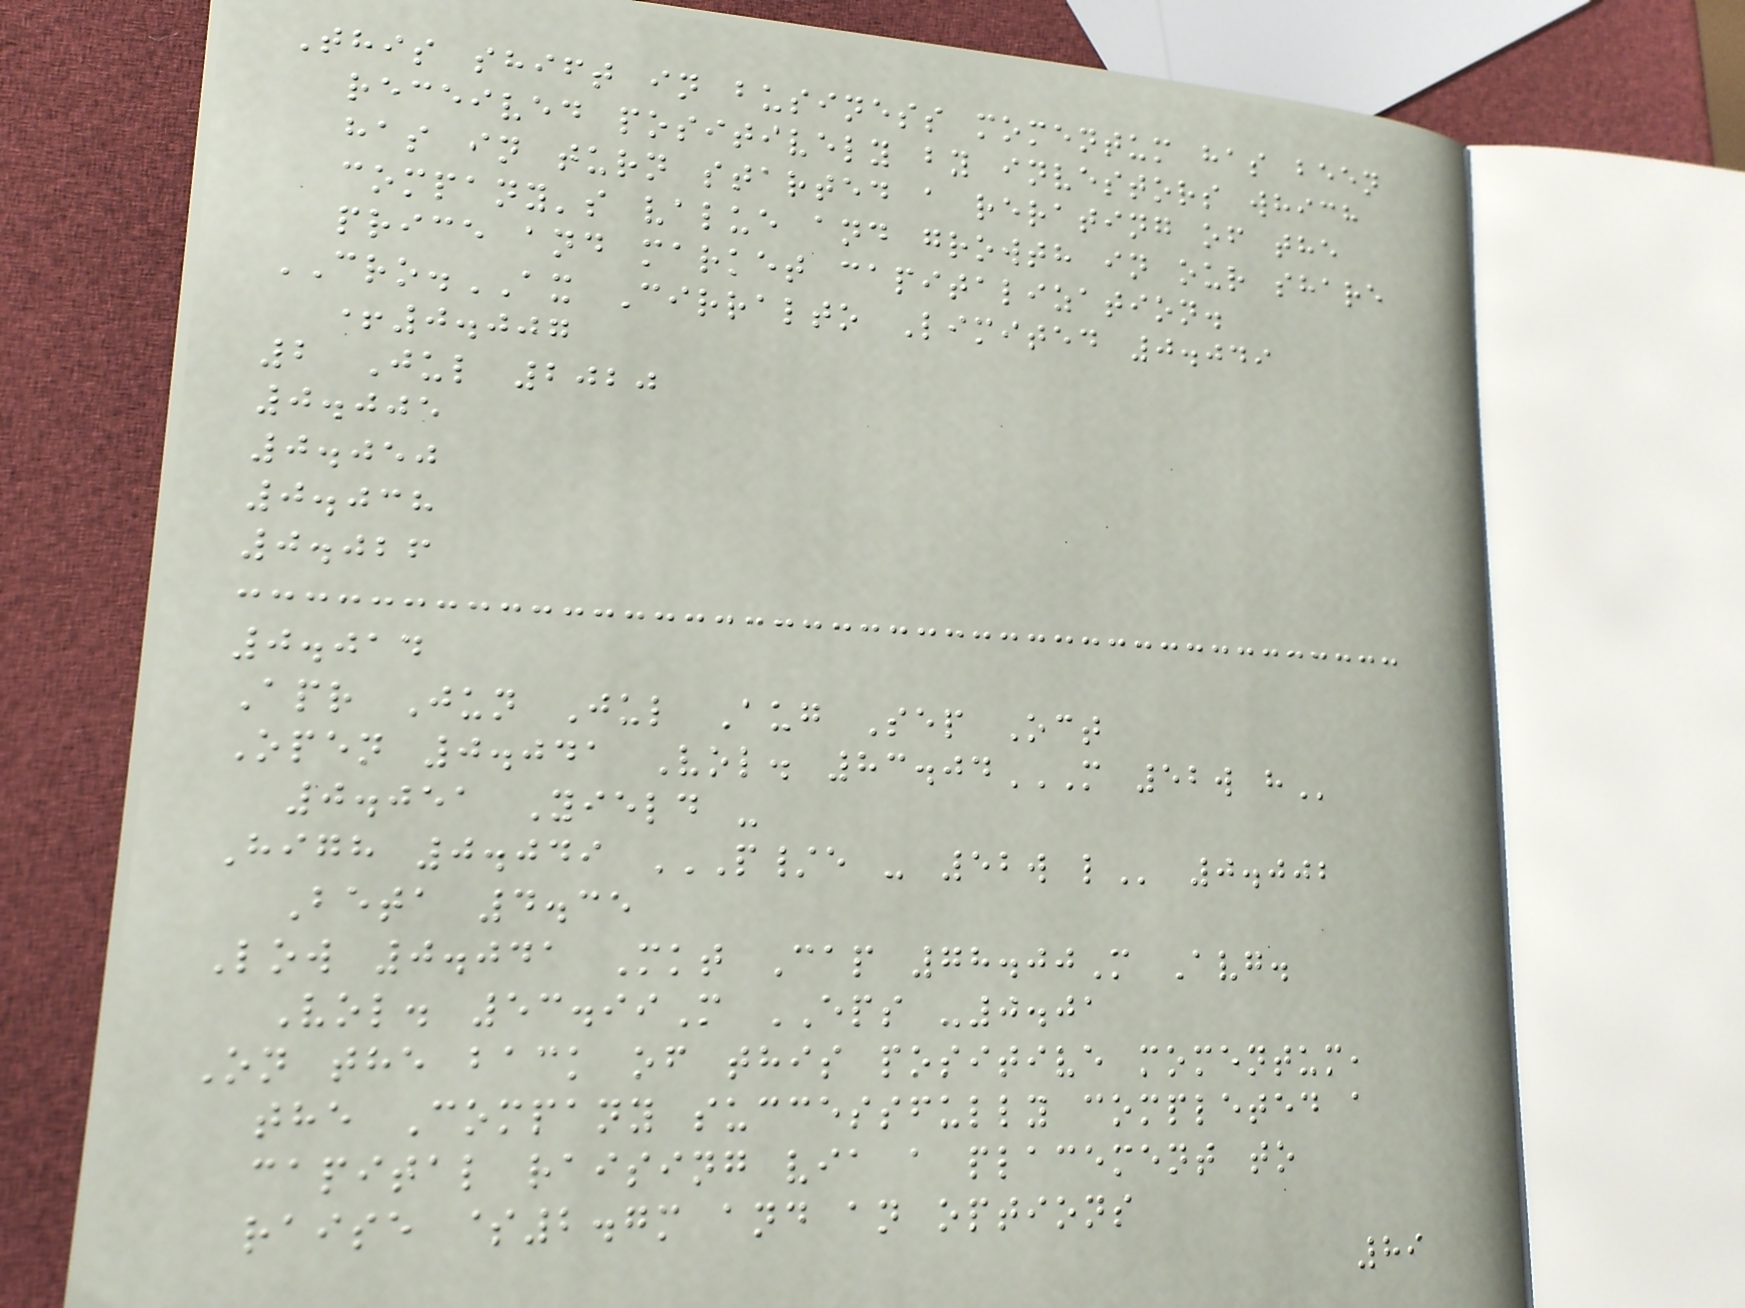This shift in business momentum has been
received positively by investors which
has in turn started a rerating of the
company's value and growth in our share
price and market capitalization.
CRO.AX Cirralto Limited 0.049
+0.007
2 Jul 2020
0.005
0.050
0.038
0.026
0.014
Apr Jun Jul Aug Sep Oct
Open 0.041 Vol. 83.04M 52W H
0.051 Yield -
High 0.049 P/E - 52W L 0.002
Beta 4.35
Low 0.041 Mkt Cap 78.00M Avg.
Vol. 53.99M EPS -0.01
On the back of this positive momentum,
the Company successfully completed a
capital raising via a placement to
raise $2.7m and an options
89
